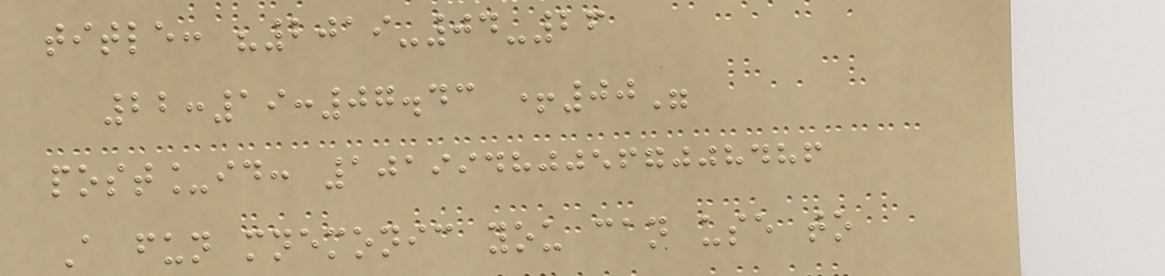title: "2019-04-26
22:19:07.43 +00"
post_id: 101994800567008486
A fun mnemonic you can use to
